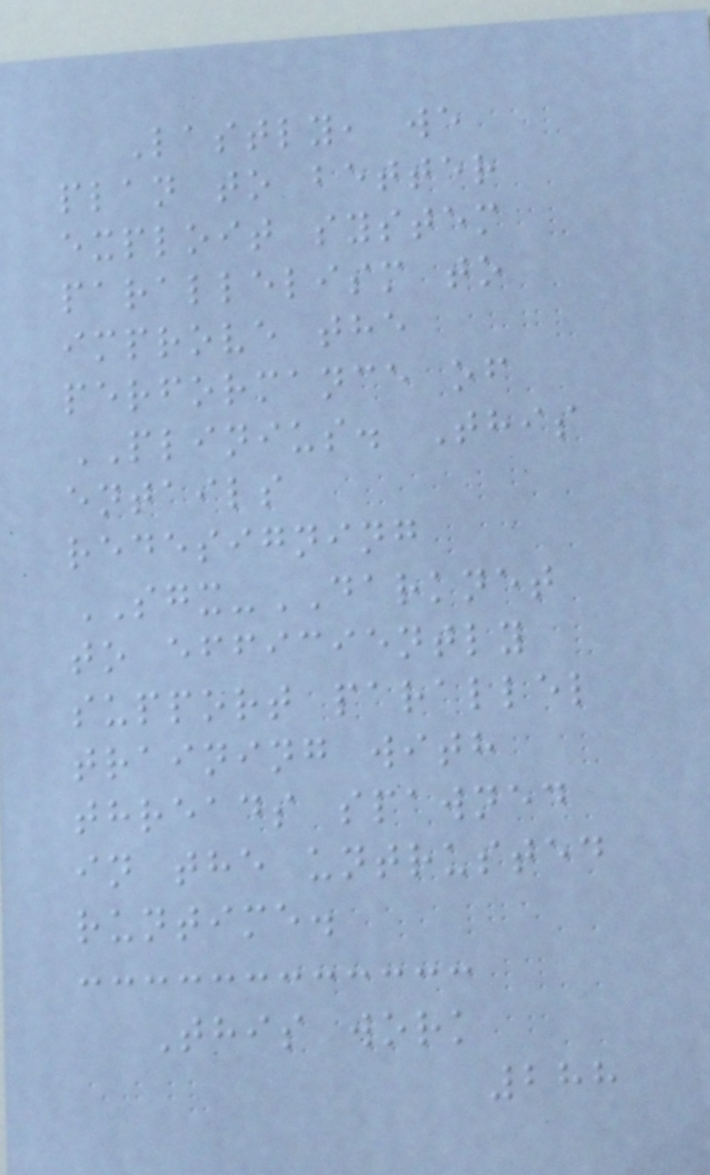Lastly, we
plan to better
exploit system
parallelism to
improve the
performance of
PLINIUS. This
entails
redesigning
SGX-DARKNET
to efficiently
support parallel
training with
threads spawned
in the untrusted
runtime.
This work
288
